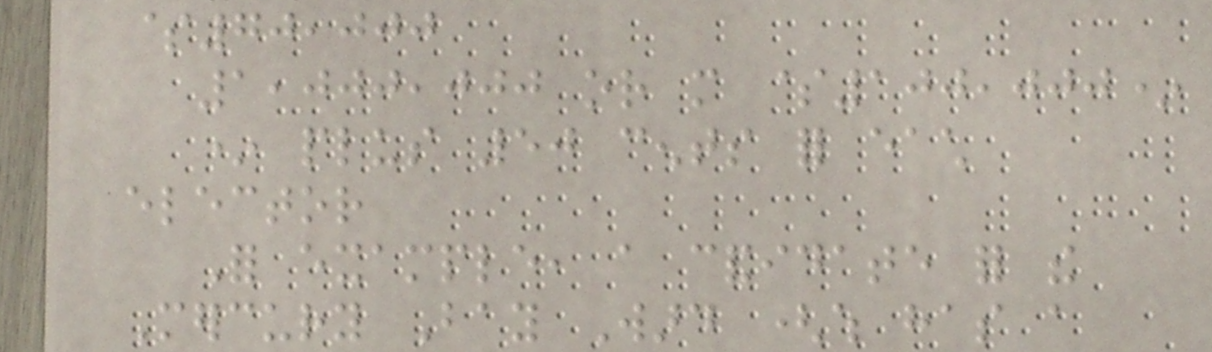$70,000
1,000,000 or more $100,000*
* plus 50 cents for each
elector
For example, a candidate for the
Mercury Bay Ward (which has a
